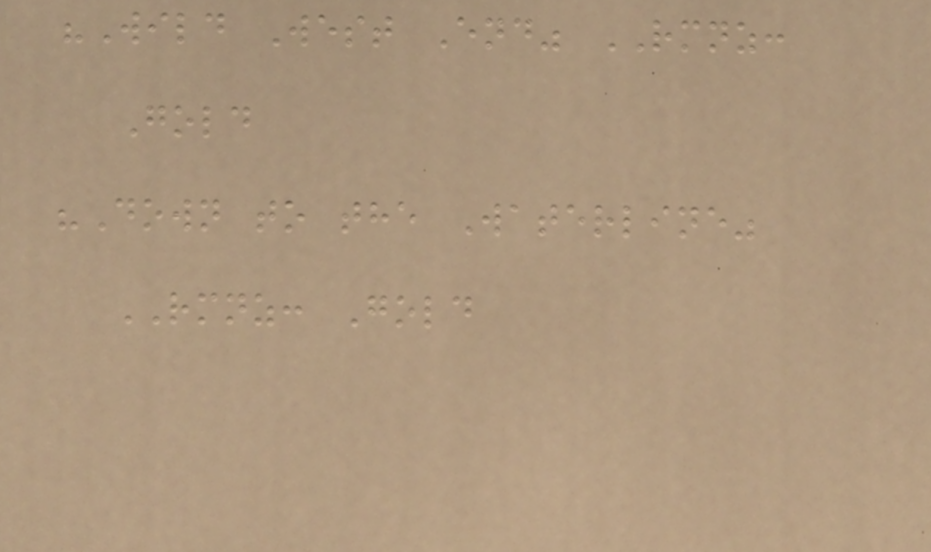"Wild West End" RMNZ:
Gold
"Down to the Waterline"
RMNZ: Gold
